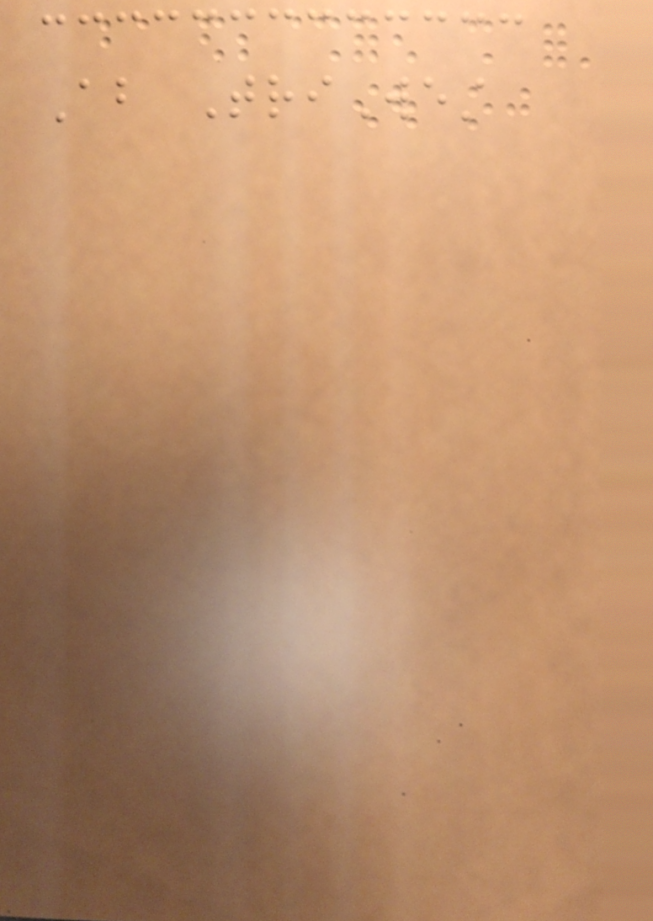About TriWest
